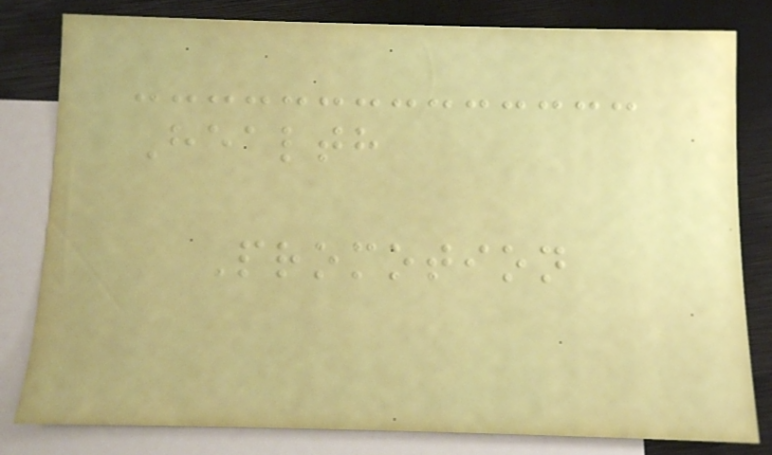Health
Promotion
